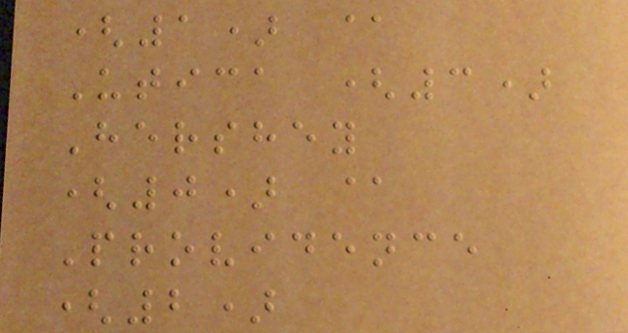(1) @
Utica (3)
Hershey
(0) @
Providence
(2)
